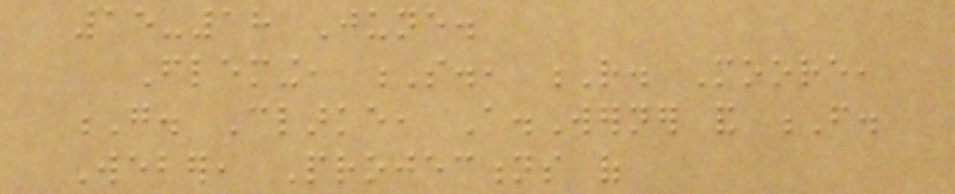15-18 June.
Fleming, S., R. Moore,
G. Clarke, A.Werner and F.
Weber, Projections of
